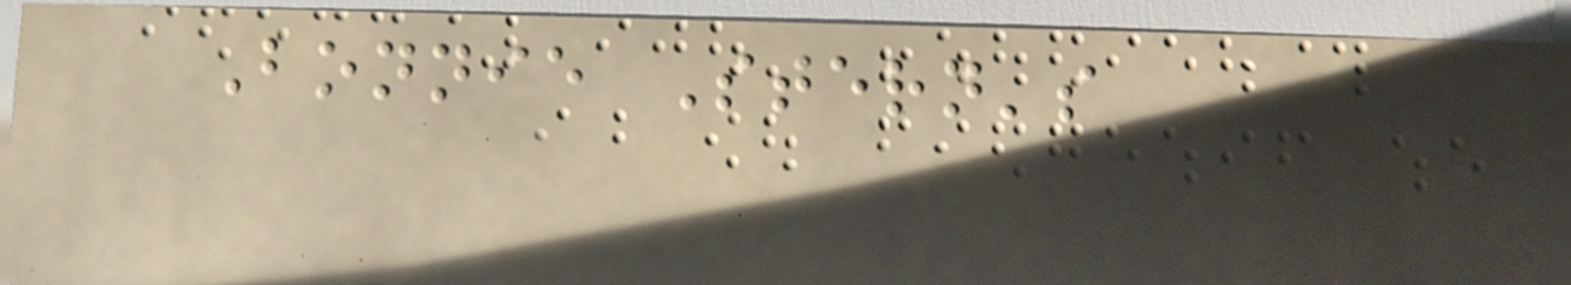Bonnie Stern's
